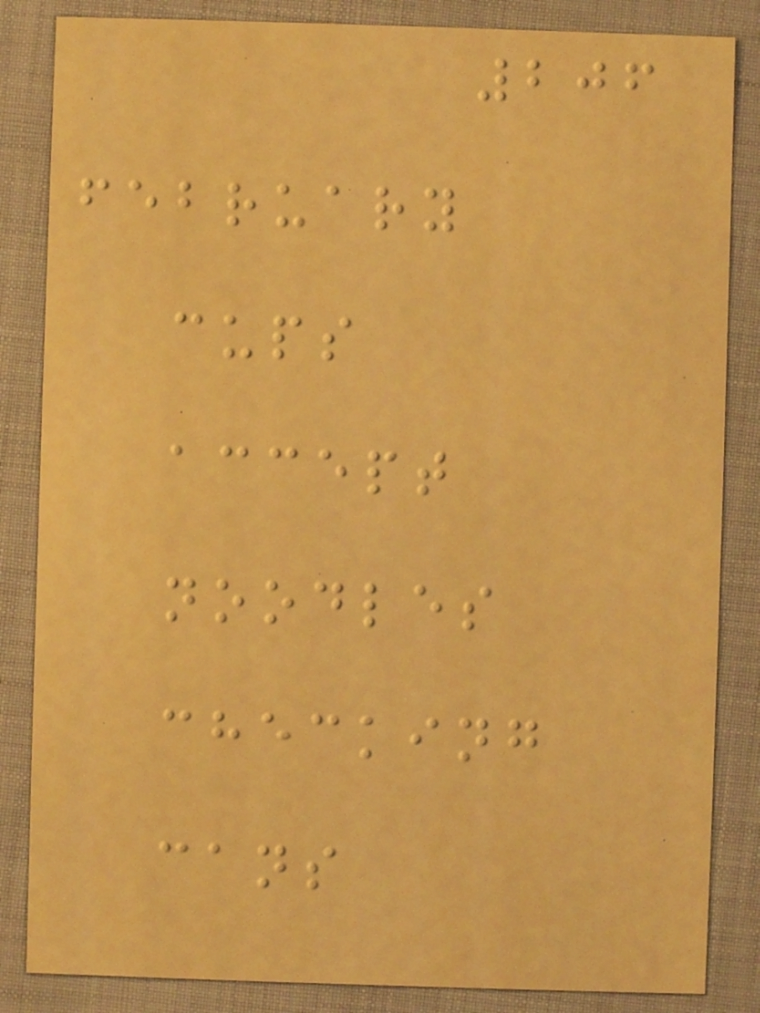206
february
cups
accept
noodles
checking
cans
